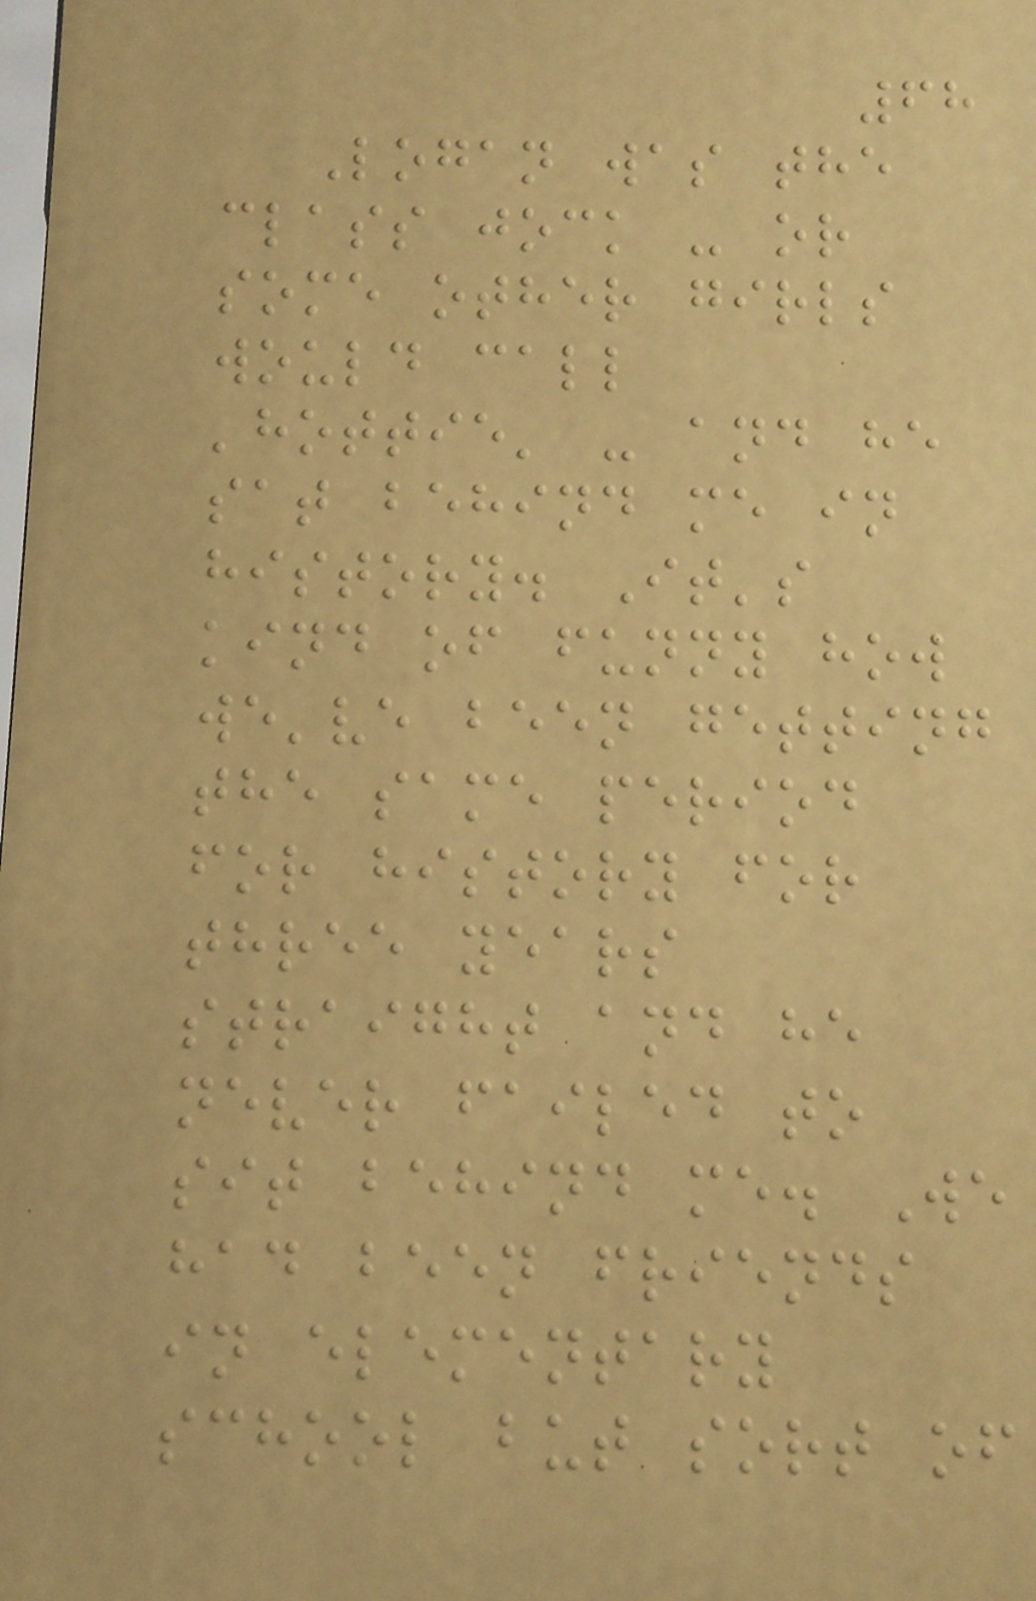68
Logan was the
class jock - or
some other girls
would call
'hottie' - and he
sat behind me in
history. It's
kind of funny how
we've been getting
the same period
for history for
three years
straight and he
never failed to
sit behind me. We
had been friends
in elementary
school but sort of
